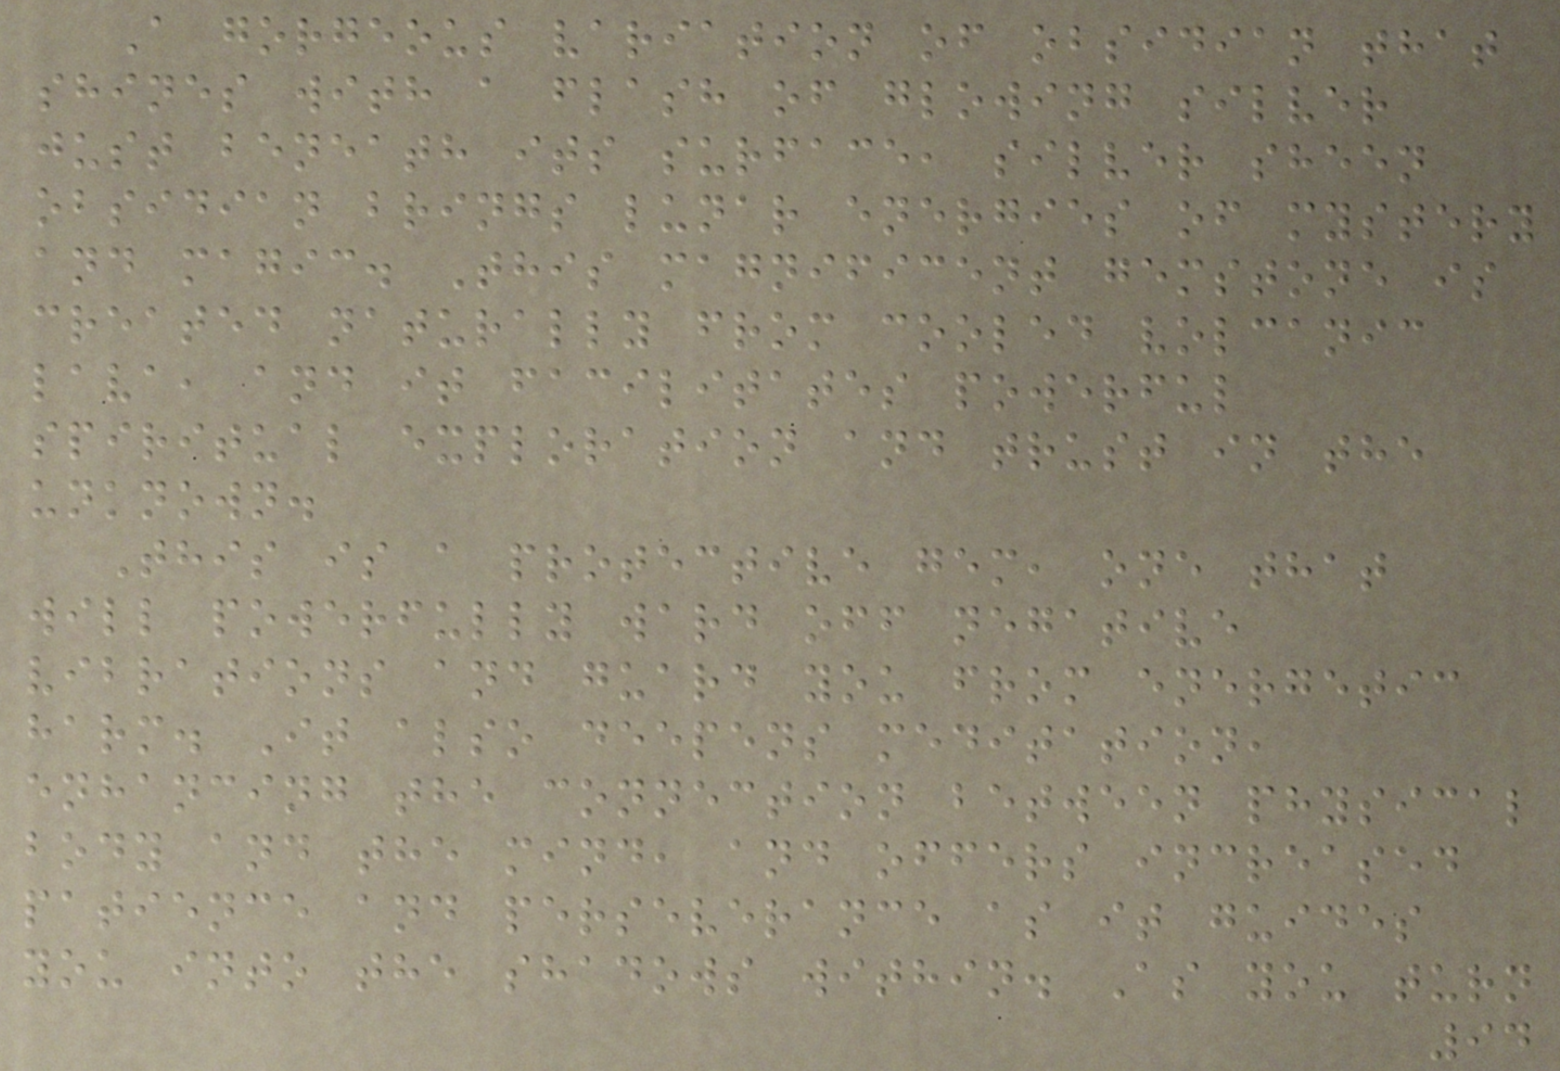A gorgeous variation of obsidian that
shines with a flash of glowing silver
just beneath its surface, silver sheen
obsidian brings lunar energies of mystery
and magic. This magnificent gemstone is
created naturally from cooled volcanic
lava, and it facilitates powerful
spiritual exploration and trust in the
unknown.
This is a protective gem, one that
will powerfully ward off negative
vibrations and guard you from energetic
harm. It also deepens meditation,
enhancing the connection between physical
body and the mind, and offers increased
patience and perseverance as it guides
you into the shadows within. As you turn
94
